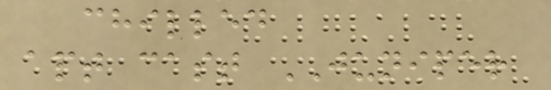chilled
apt cast JUNIPER
